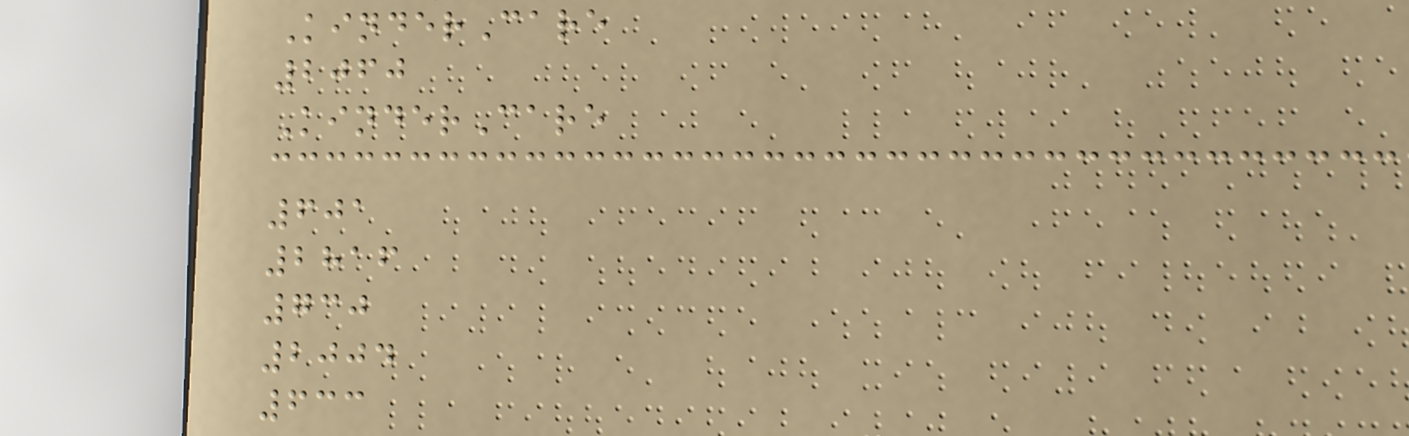KinderCare
2060
KinderCare
601
2816
730
2004
633
